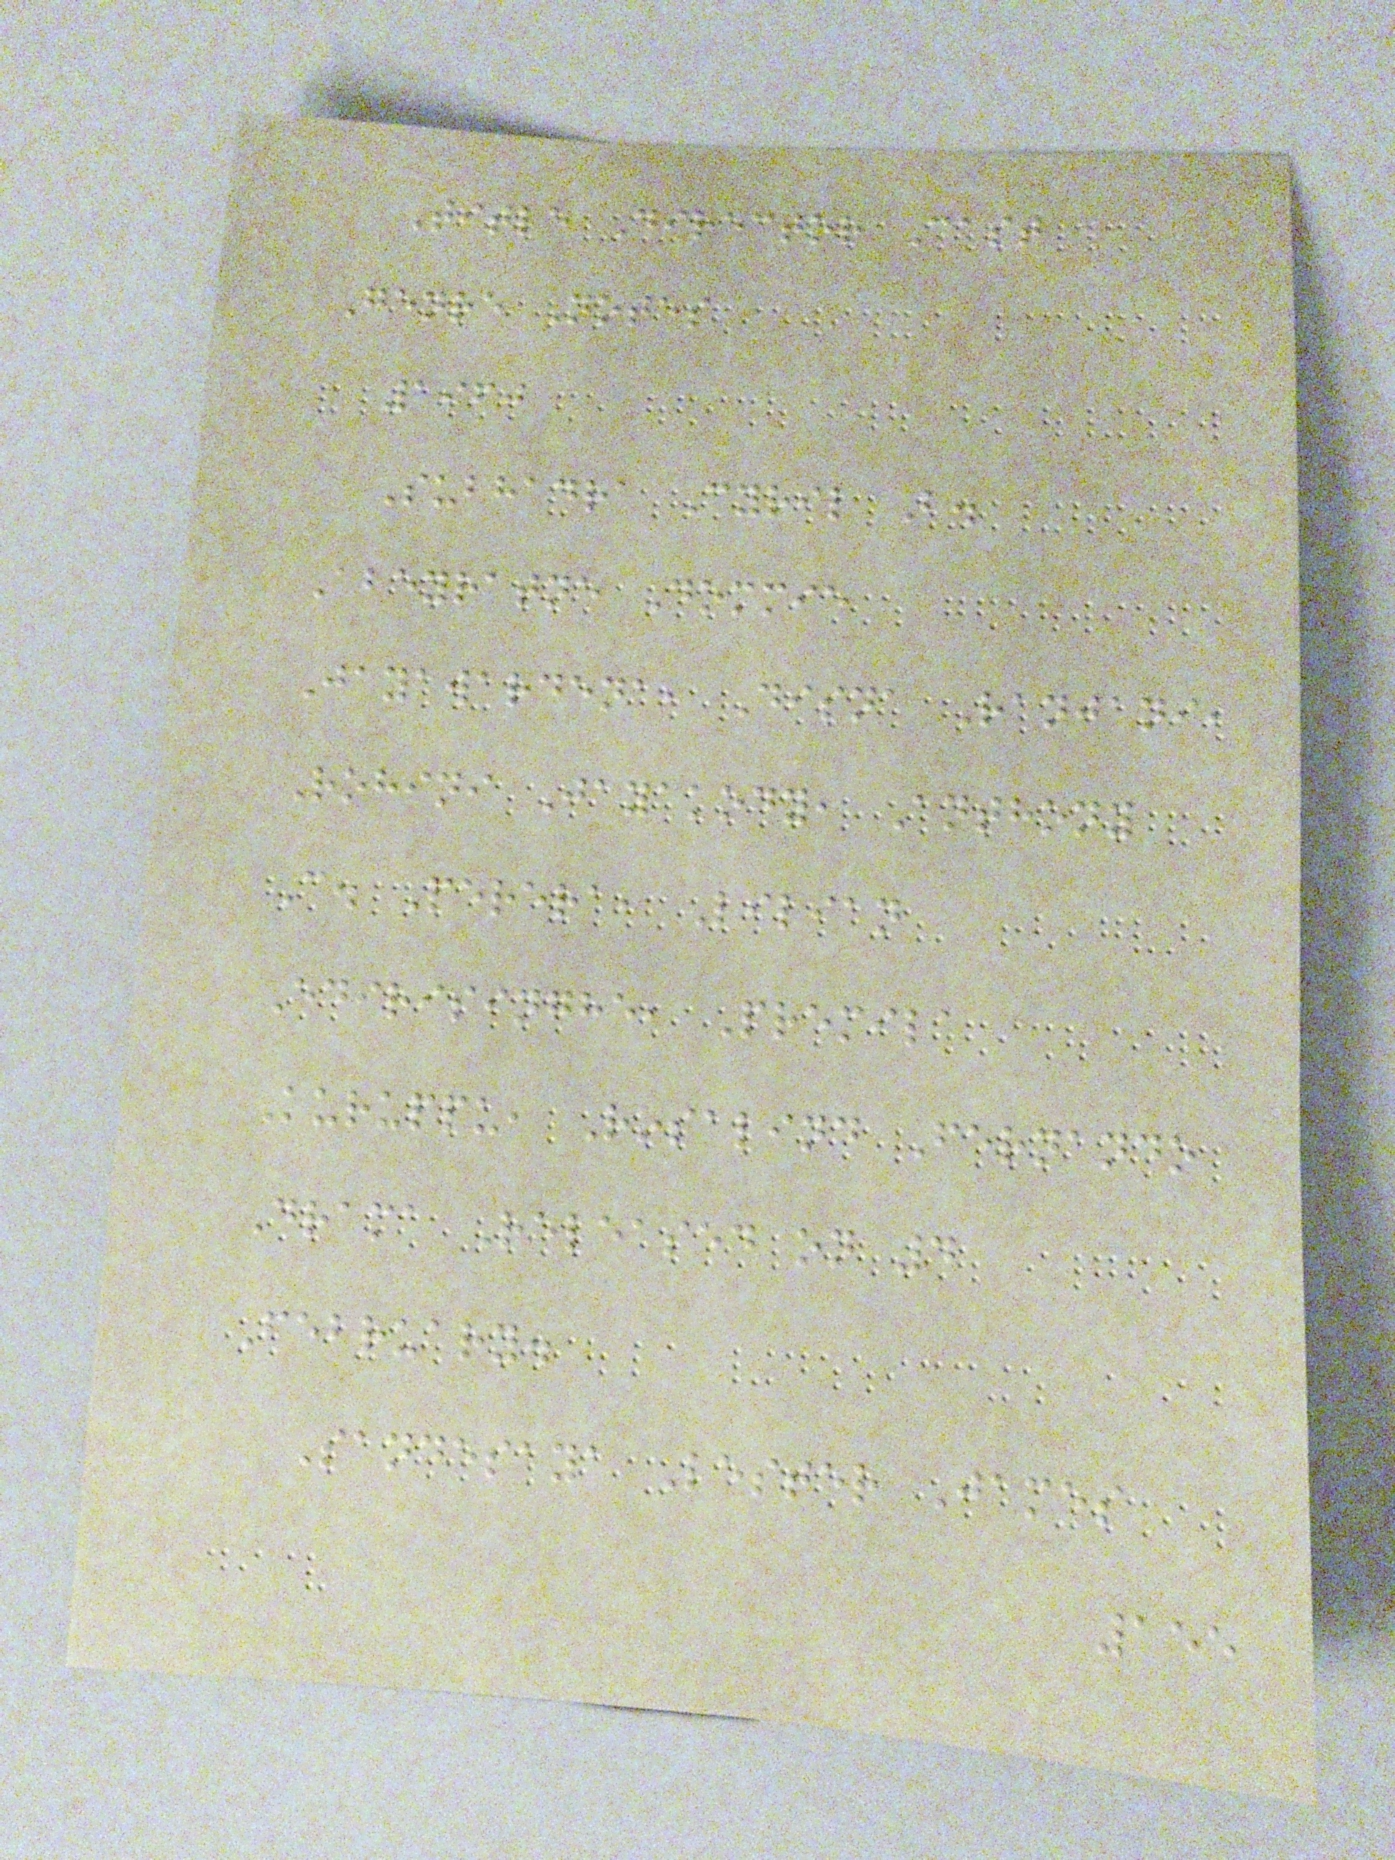Title Director Cast
Genre Notes
1960
Subhadra Cyril B.
Abeyratne Dommie
Jayawardena, Disna Ranjani,
Rohini Jayakody, Anthony
C. Perera, Lilian
Edirisinghe, Premila
Kuruppu, Rosalind Fernando
Drama Released on 4
February.
Sandesaya Lester James
155
